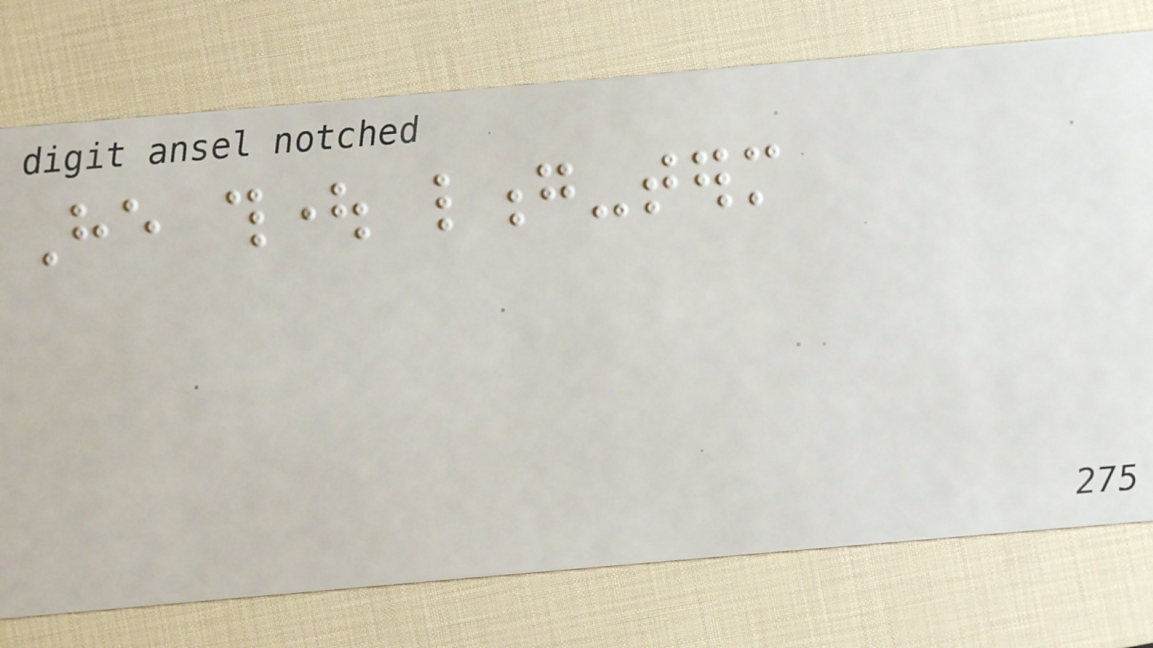He thought long-term
